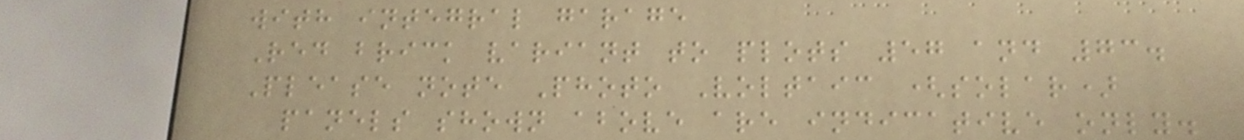with integral garage
Red brick variant to plots 57 and 73.
Please note Photo Voltaic (solar)
panels shown above are indicative only.
